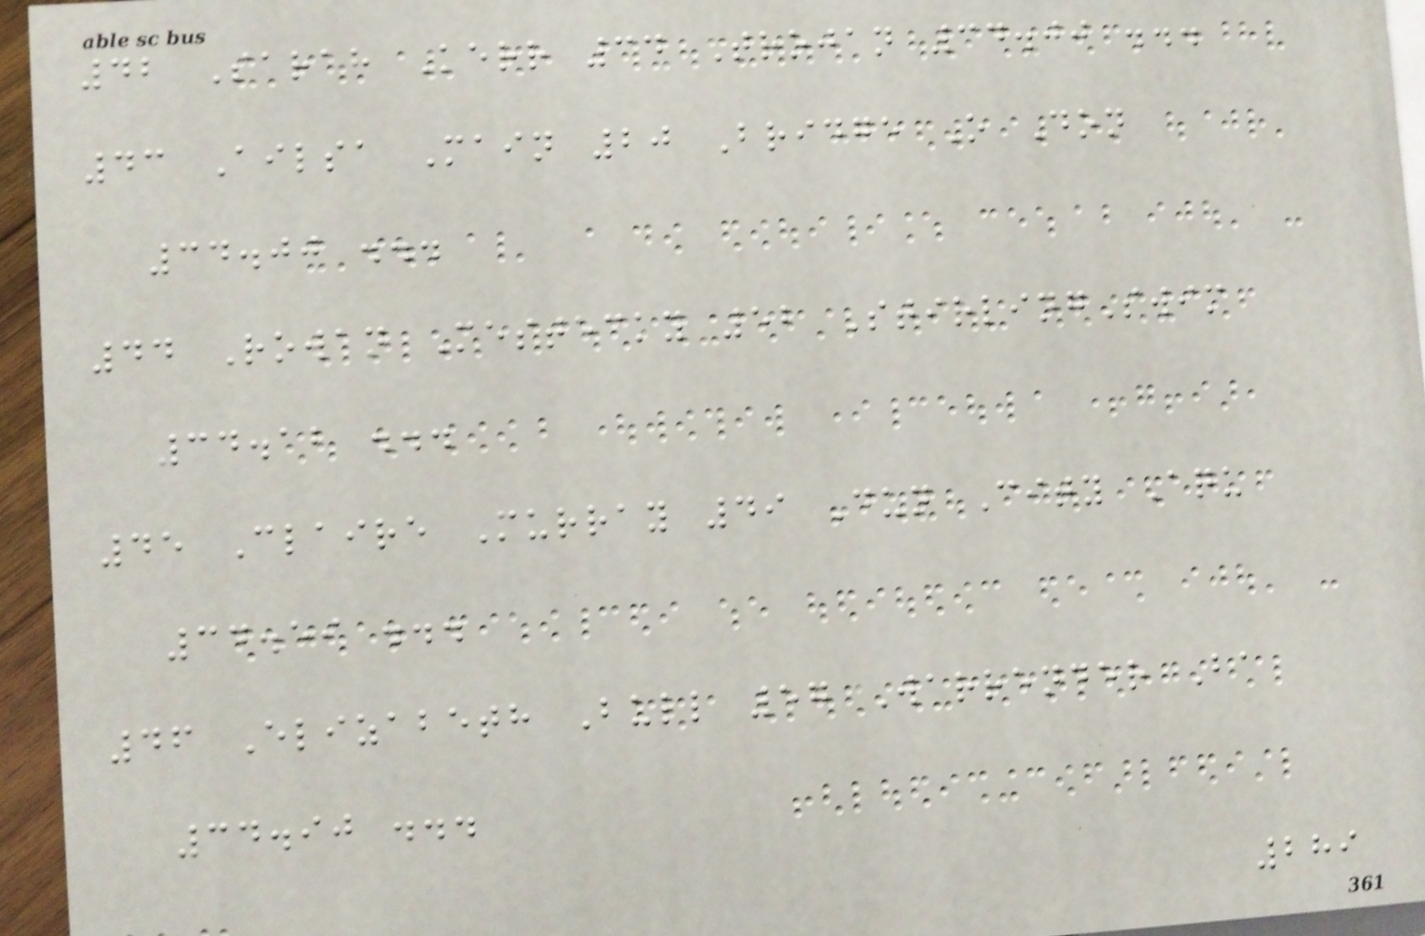42 Sarah Kerr 34 Trojan 34.00 ...
43 Ailsa Main 20 Bridge O Don
34.00 ...
44 Rowan Mestecky 52 StirlingSwim
34.12 ...
45 Claire Murray 49 Dun City Aqu
34.59 ...
46 Elizabeth Bull 57 Warrender Ba
34.90 ...
289
